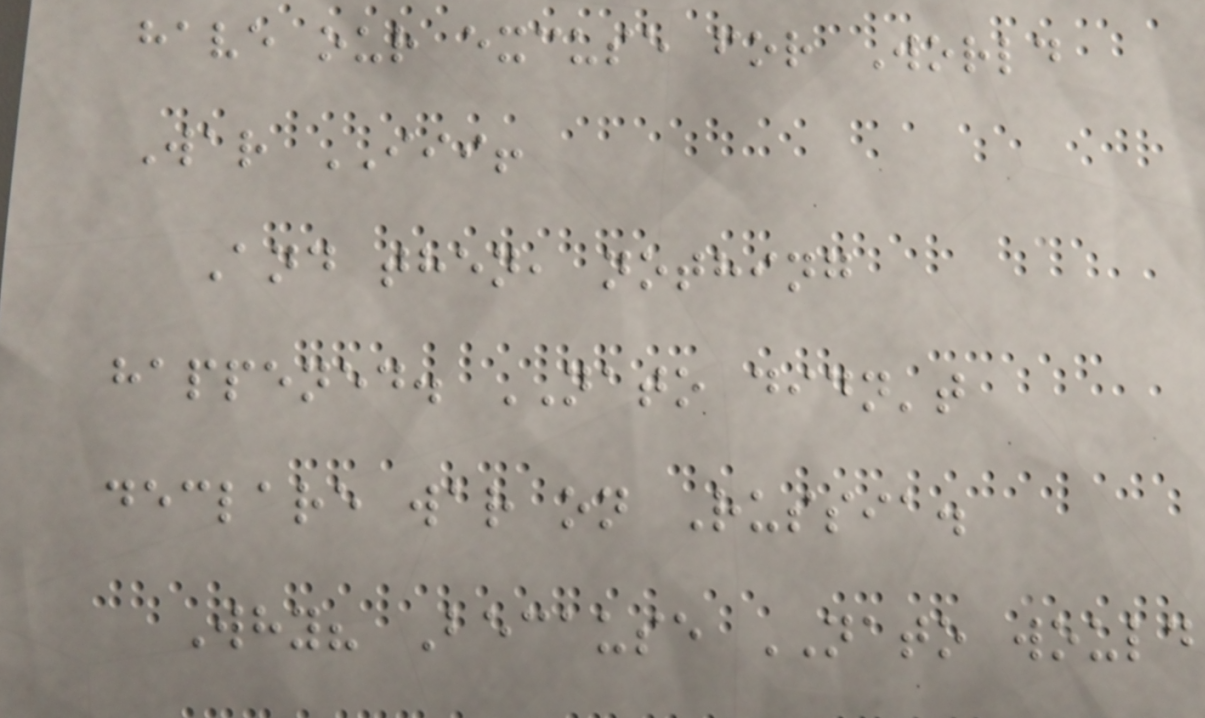have our excuse for World
War III!
And then, nothing
happened. NATO didn't
declare war on Russia.
Why? Because NATO would
